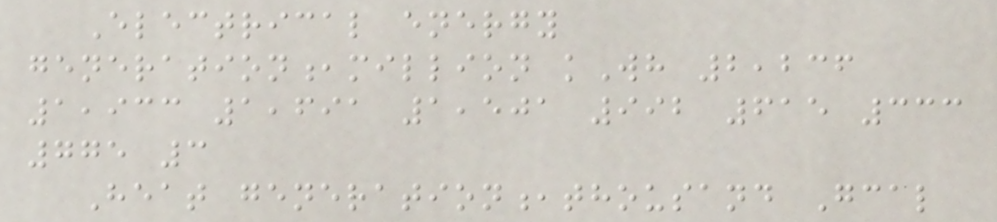Electrical energy
generation,million kWh 2,236
1,933 1,691 1,501 992 615 333
775 3
Heat generation,thousand Gcal
